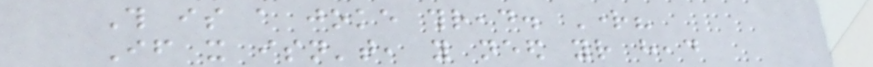This is a joke thread. Right?
If it isn't, you need your head
